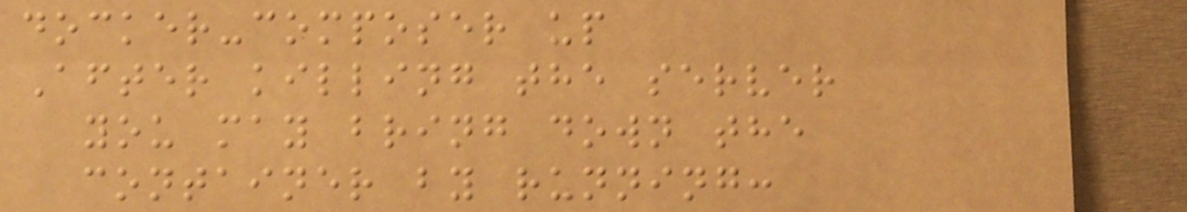docker-composer up
After killing the server
you may bring down the
container by running:
